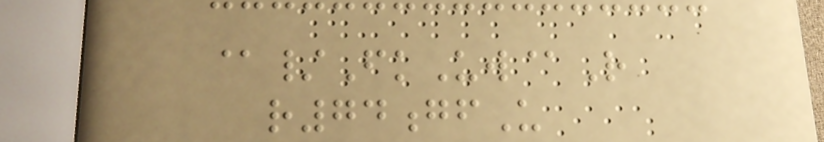@/FkUw@R
r74gfU
